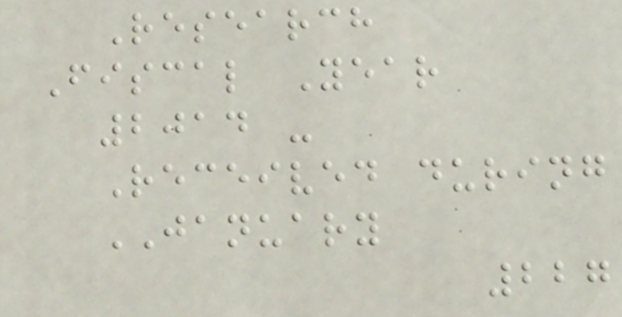Research
Fiscal Year
2014 -
Received during
JANUARY
227
